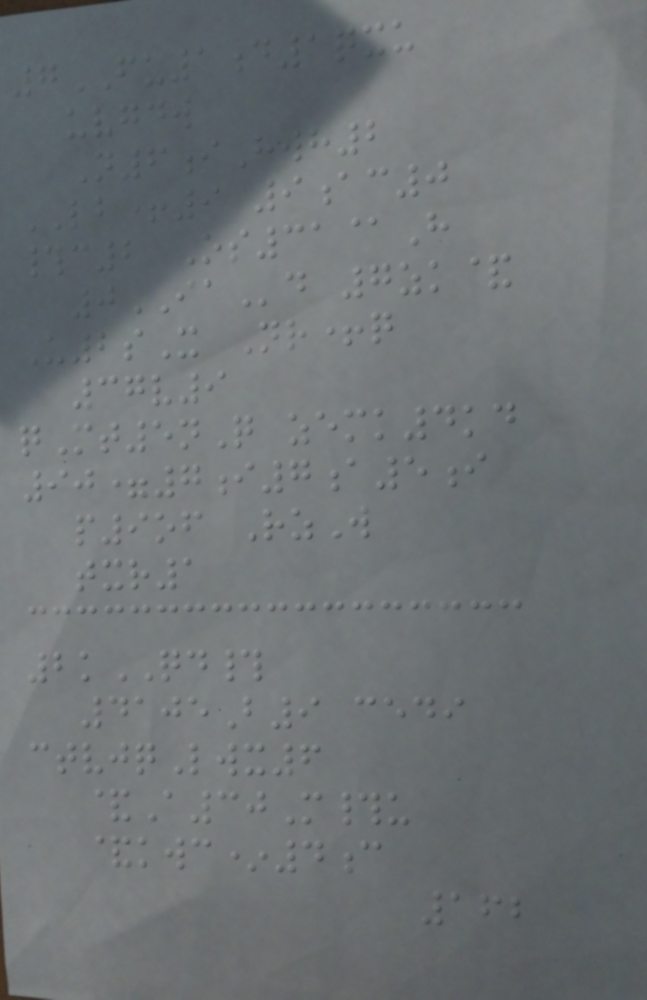7FU1d1qxu
uvgdw
N6iHwh2
LB+9 9ac0
#c2 Os31@H
0IAd 7zk&
U2sX Nr+q
37v9
qMt5nQ zemk4kd
90=7i7a5i
p9of RzW
txr1
2kQD#
4105B9 cedi
ctvjqLwx6
&A30M#u
&kwc*4c
162
